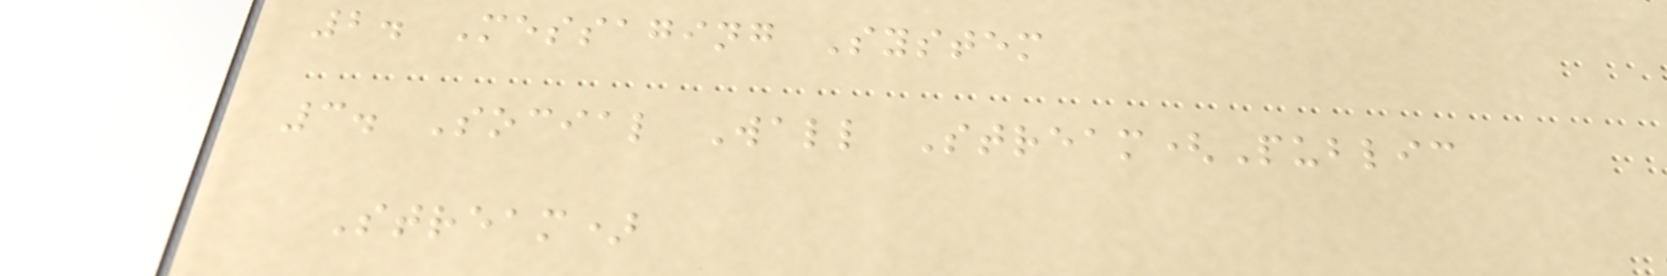2. Messaging System
3. Social Wall Stream(Public
Stream)
